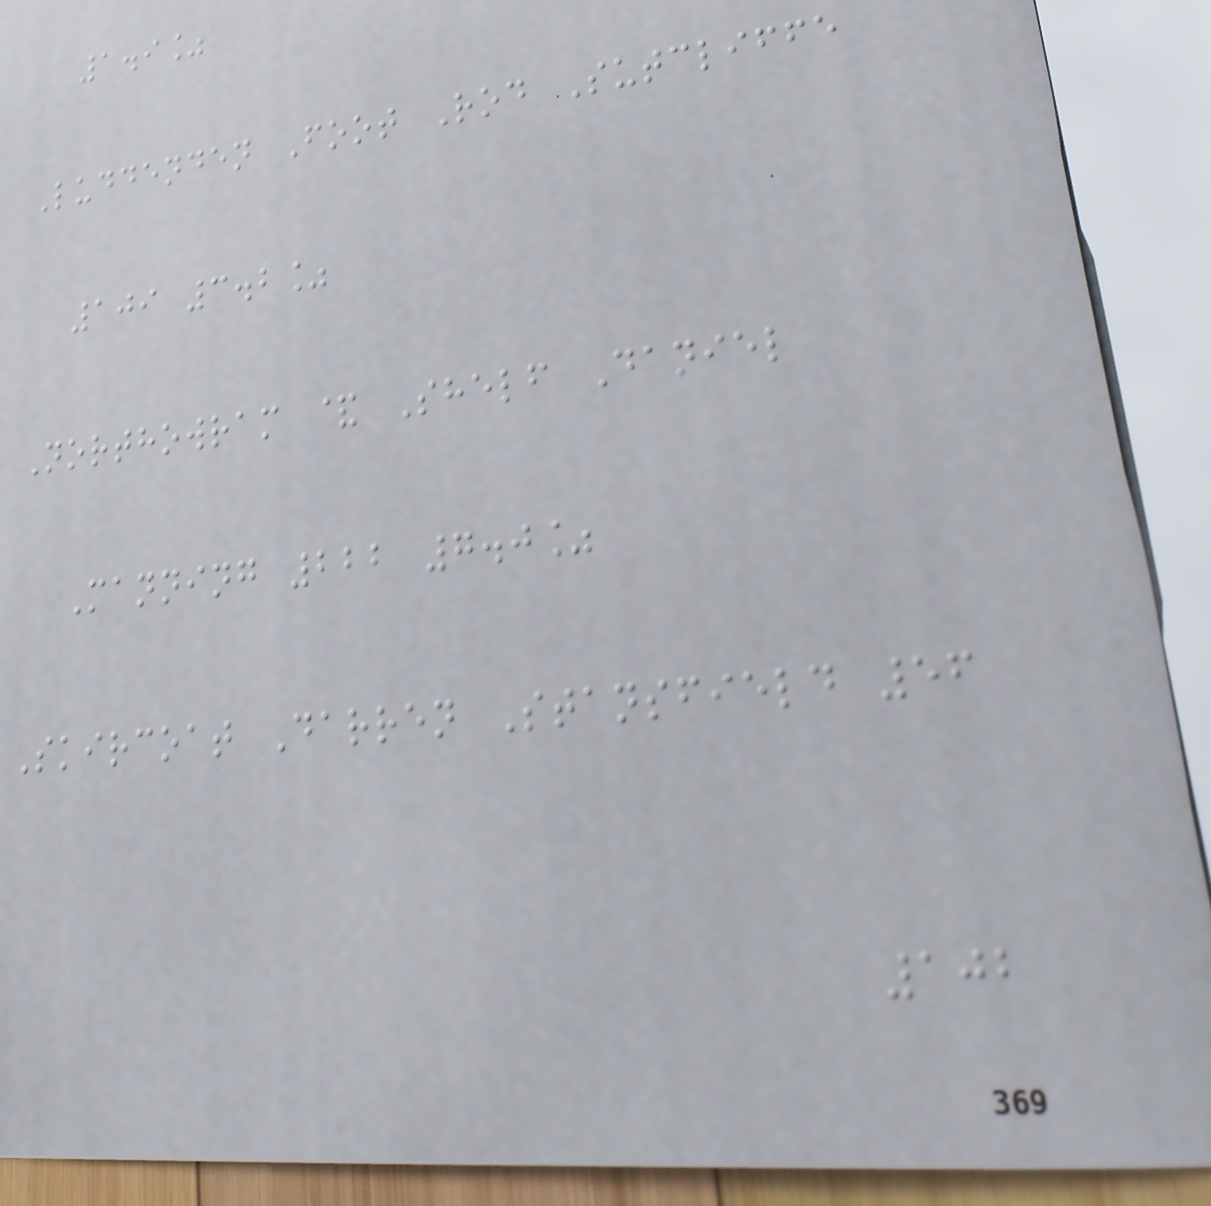1.9%
Luddenden Foot Rod Sutcliffe
109 3.2%
Northowram & Shelf Daniel
Manning 222 7.0%
Skircoat Darren Stansfield 56
102
